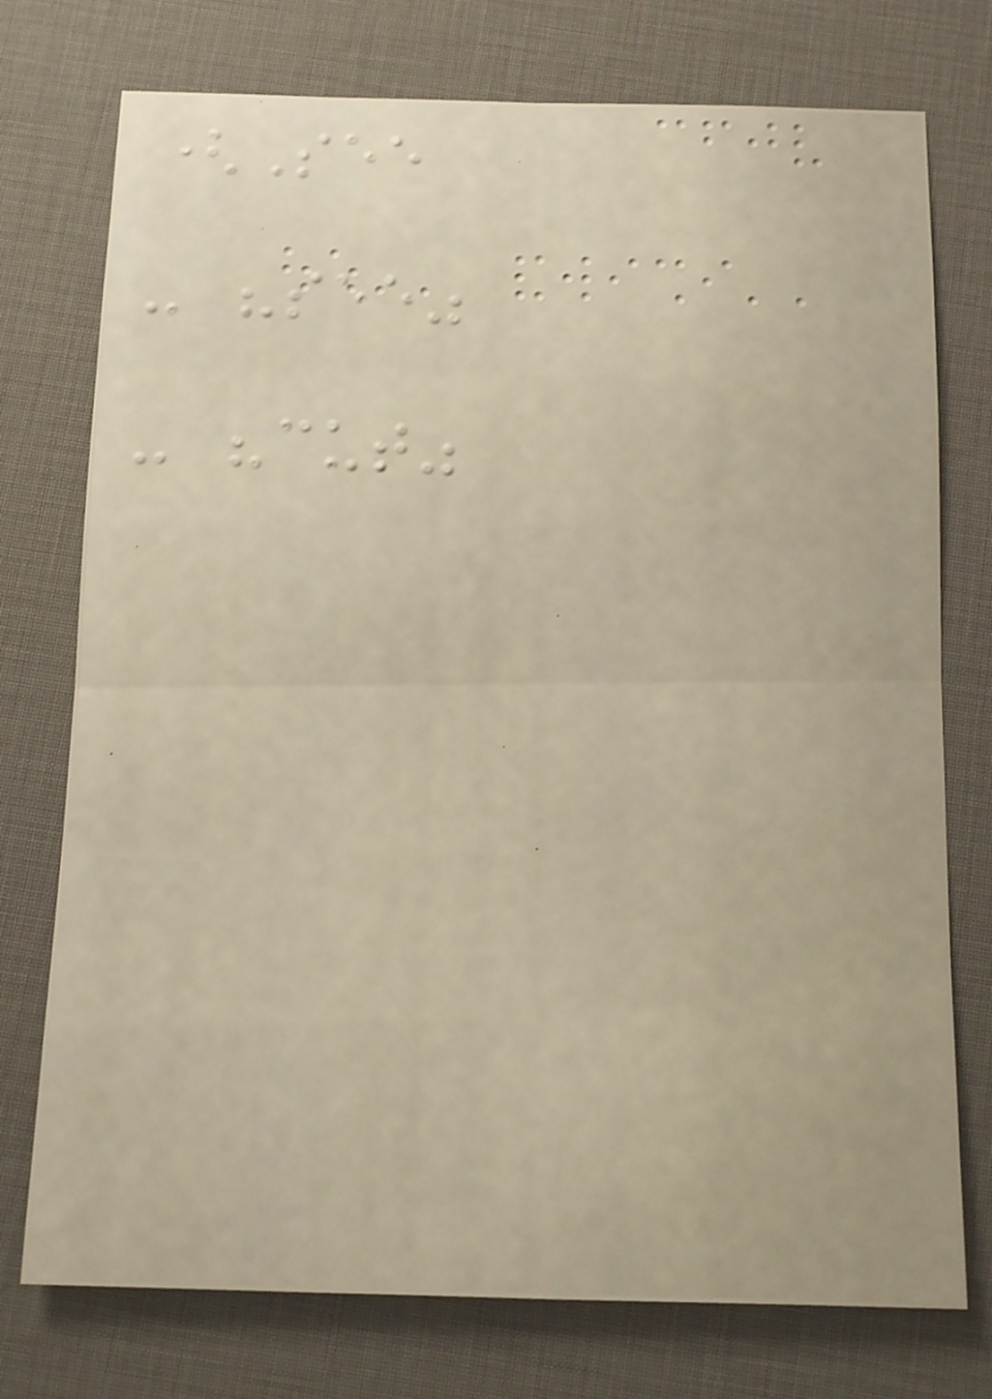(See
- "see"
- "cut"
